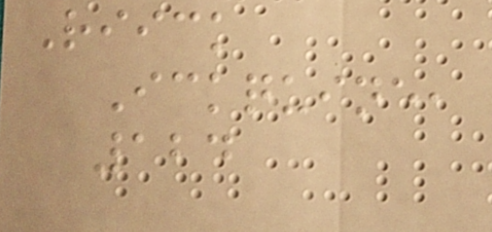Riick
Ickquine,
124
